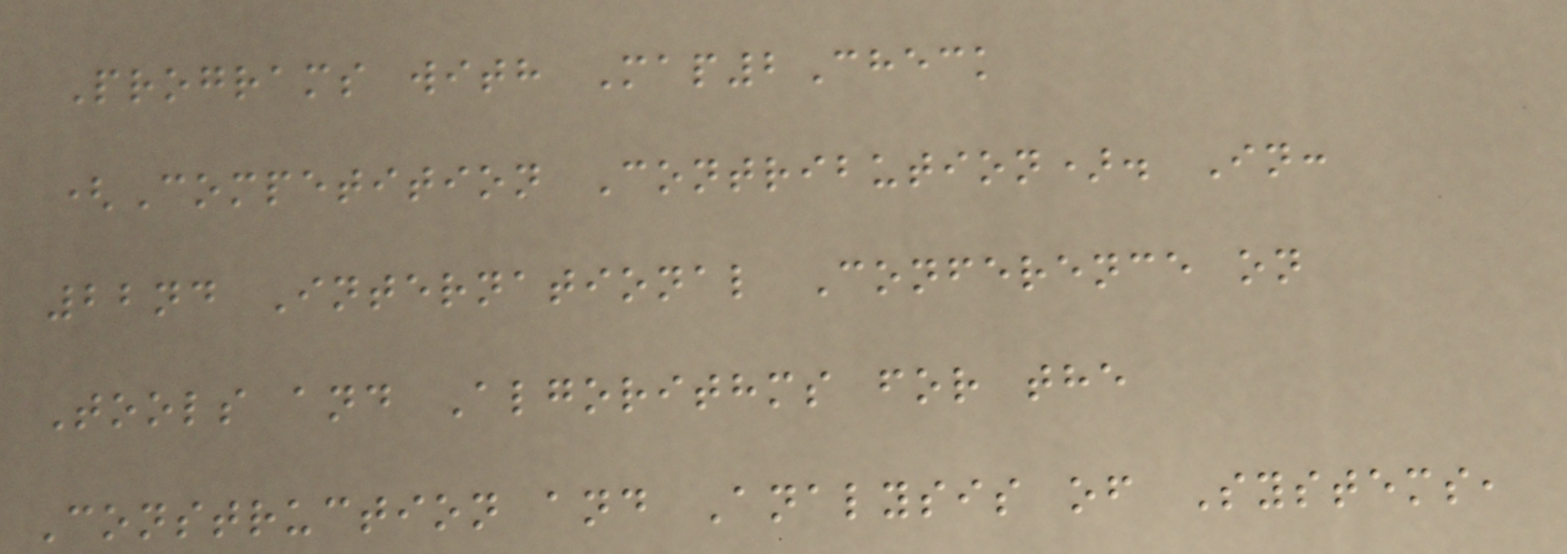Programs with Map2Check
(Competition Contribution). In:
22nd International Conference on
Tools and Algorithms for the
Construction and Analysis of Systems,
